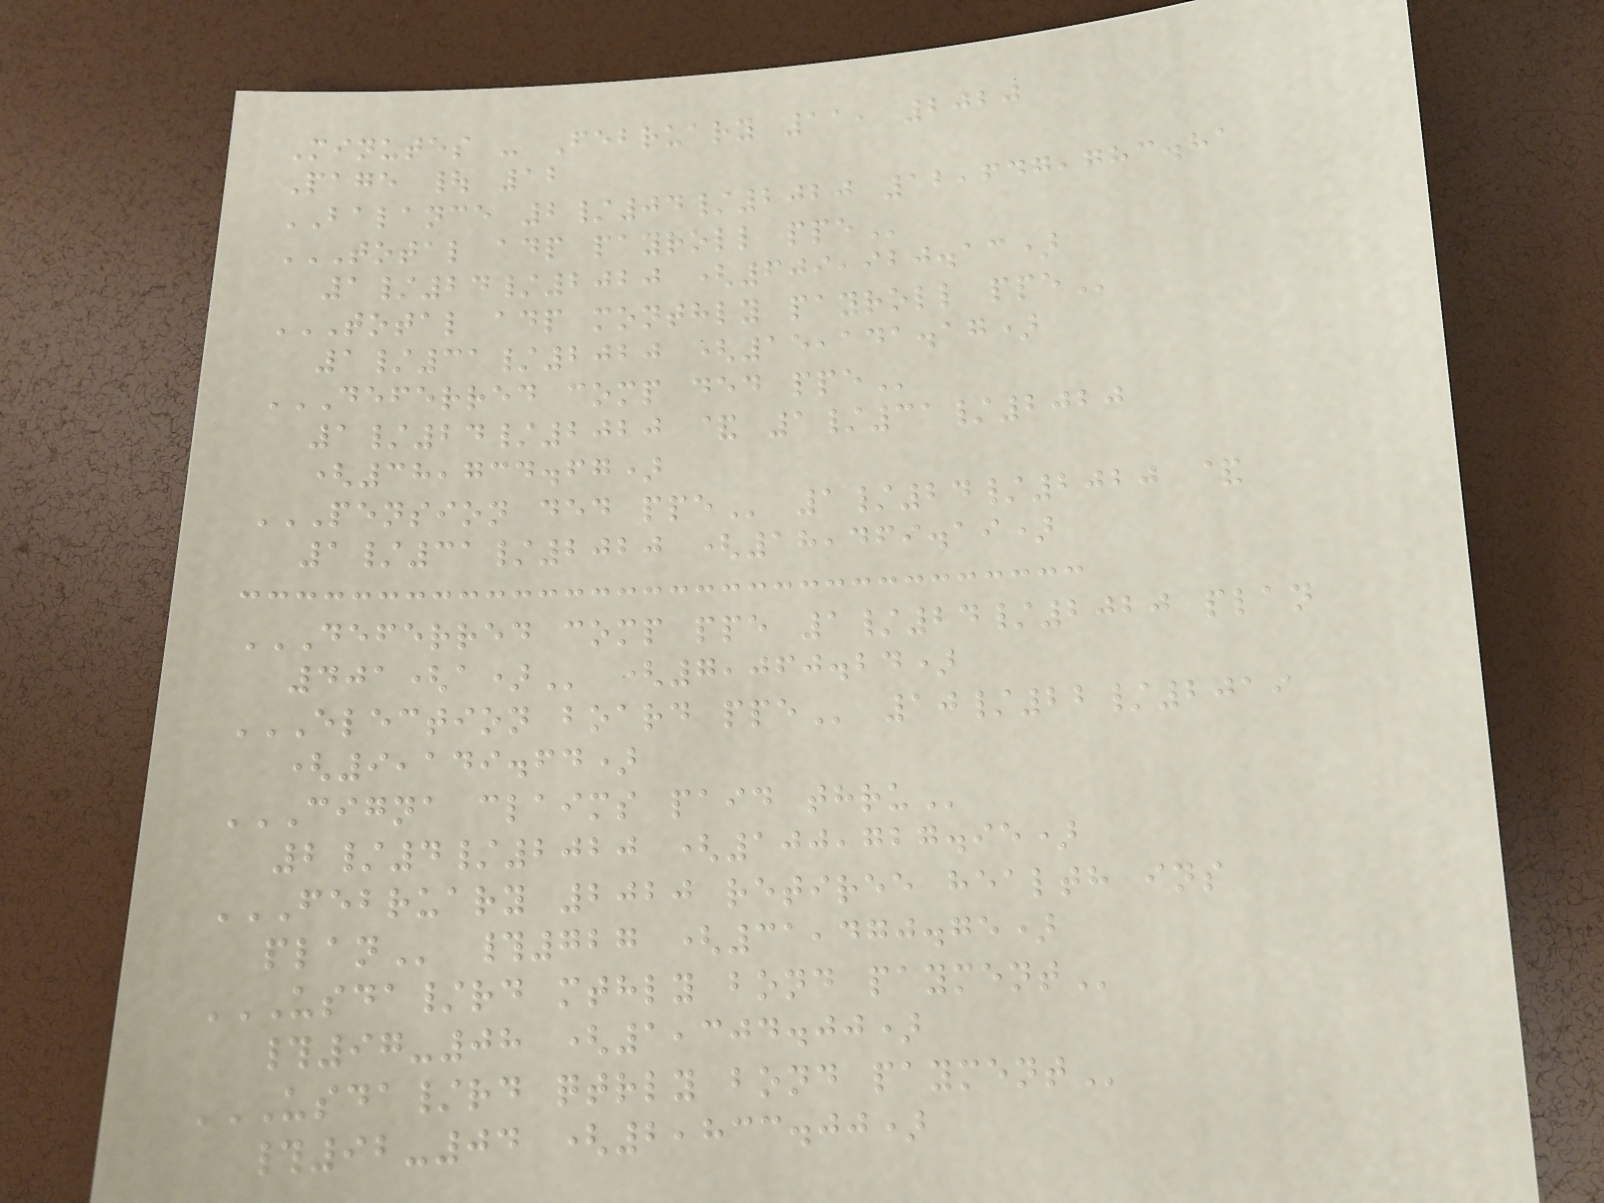Minutes - February 11, 2020
Page | 12
BALANCE 2/04/2020 12,647,783.81
TOTAL ADP PAYROLL PPE
1/24/2020 (609,920.13)
TOTAL ADP MONTHLY PAYROLL PPE
1/31/2020 (15,141.17)
DEFERRED COMP DED PPE
1/24/2020 & 1/31/2020
(38,734.67)
PENSION DED PPE 1/24/2020 &
1/31/2020 (18,469.19)
DEFERRED COMP PPE 1/24/2020 PLAN
401(A) (7,060.24)
ELECTION BOARD PPE 10/22/2019
(9,149.64)
CIGNA CLAIMS PAID THRU
2/4/2020 (100,727.95)
FEBRUARY 2020 RETIREE HEALTH INS
PLAN #727 (31,470.75)
USDA/RD MTHLY BOND PAYMENT
#97-08 (1,304.00)
USDA/RD QTRLY BOND PAYMENT
#92-04 (2,833.00)
